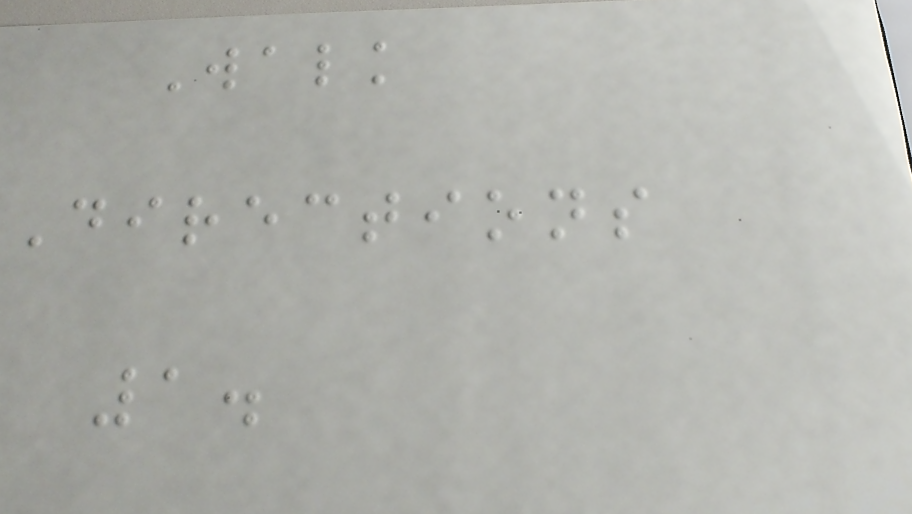Walk
Directions
1.
